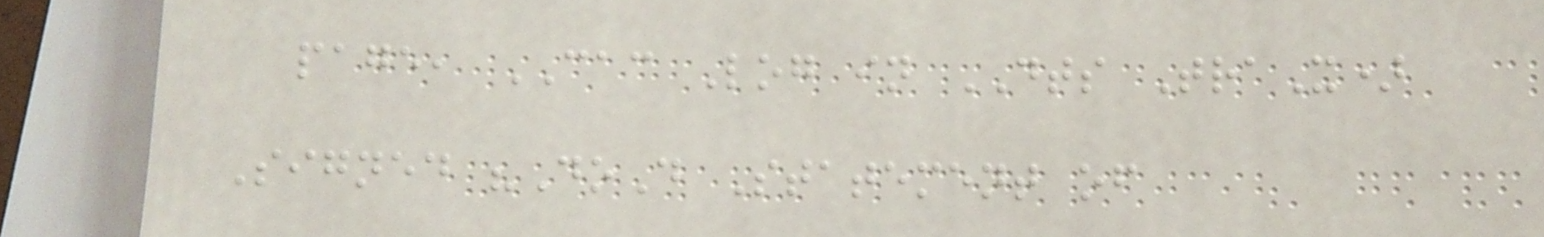page, CAC Log in DTS TraX)
Signed "DoD Statement of
